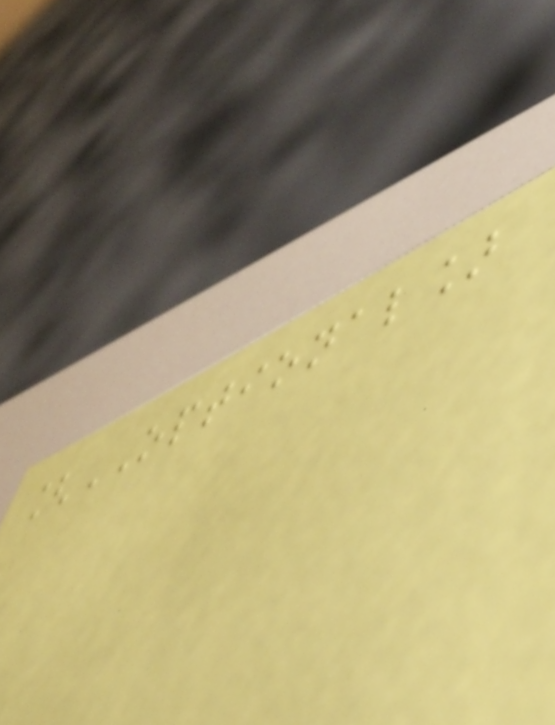[OPTIONAL]
